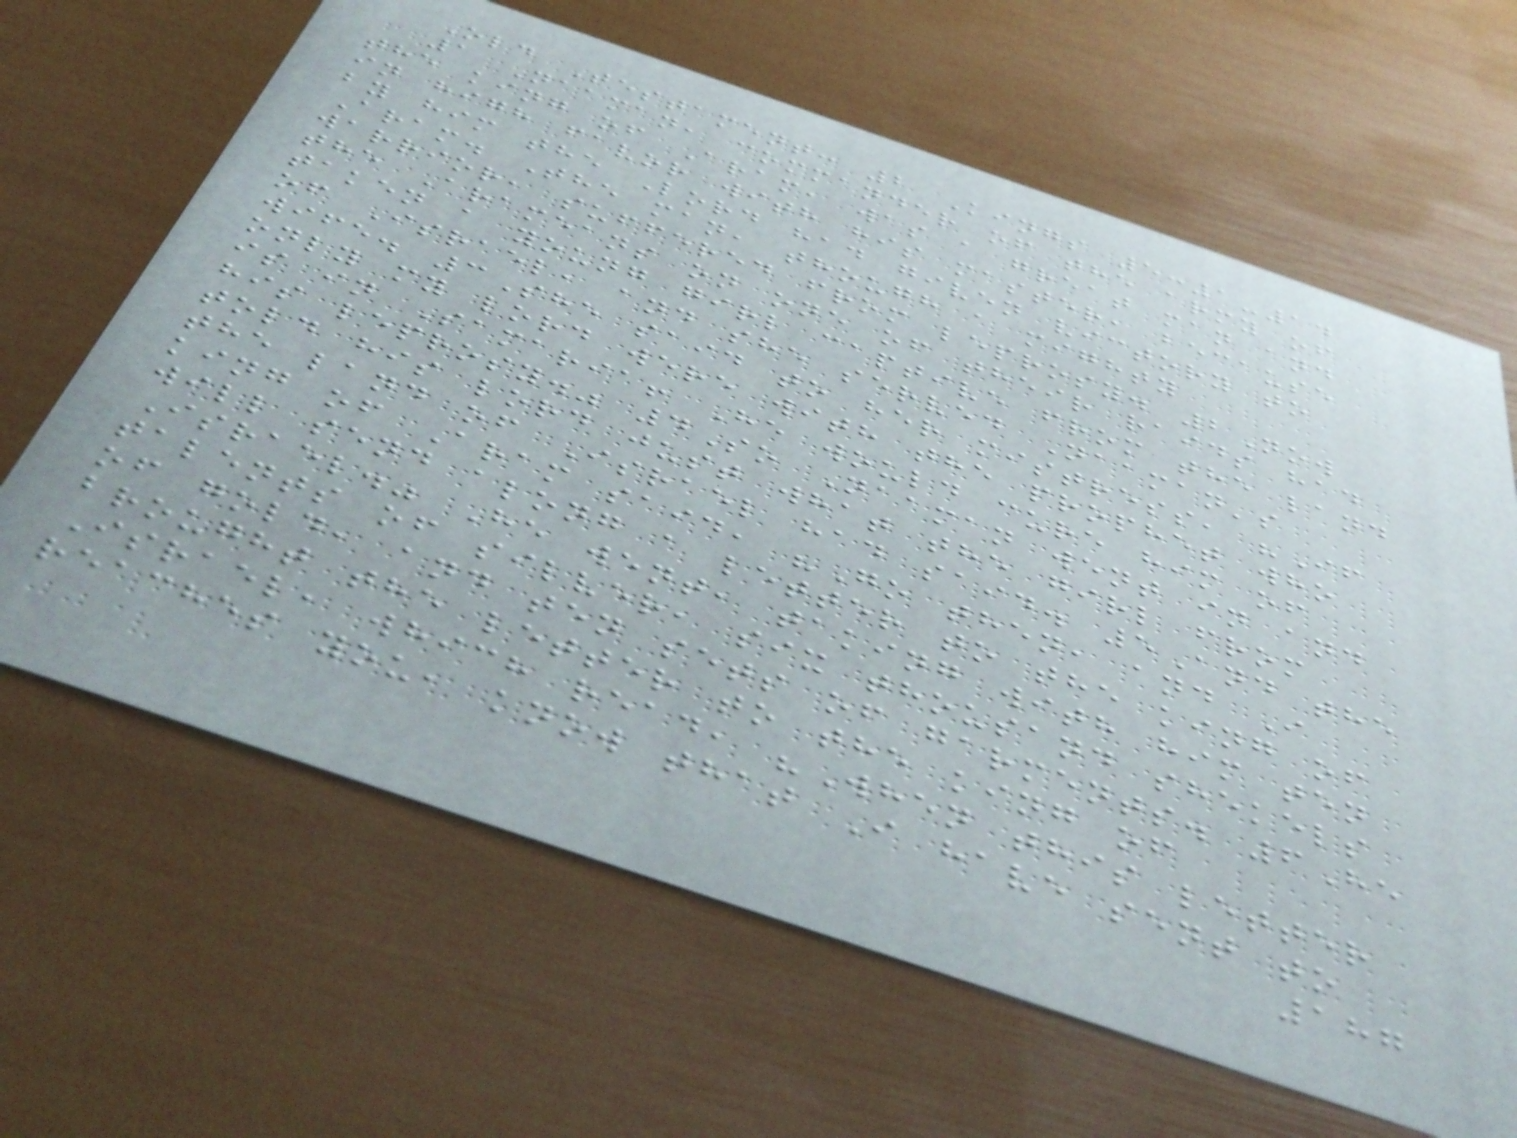Old Testament: 2 Kings 5:1-14
1 Naaman, commander of the army of
the king of Aram, was a great man and
in high favor with his master, because
by him the Lord had given victory to
Aram. The man, though a mighty
warrior, suffered from leprosy. 2Now
the Arameans on one of their raids had
taken a young girl captive from the land
of Israel, and she served Naaman's
wife. 3She said to her mistress, "If
only my lord were with the prophet who
is in Samaria! He would cure him of
his leprosy." 4So Naaman went in and
told his lord just what the girl from
the land of Israel had said. 5And the
king of Aram said, "Go then, and I
will send along a letter to the king of
Israel." He went, taking with him ten
talents of silver, six thousand shekels
of gold, and ten sets of garments. 6He
brought the letter to the king of
Israel, which read, "When this letter
reaches you, know that I have sent to
187
